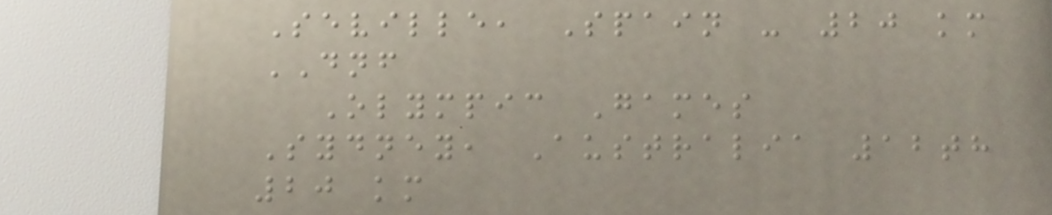Seville, Spain - 20 km
DNF
Olympic Games
Sydney, Australia 12th
20 km
